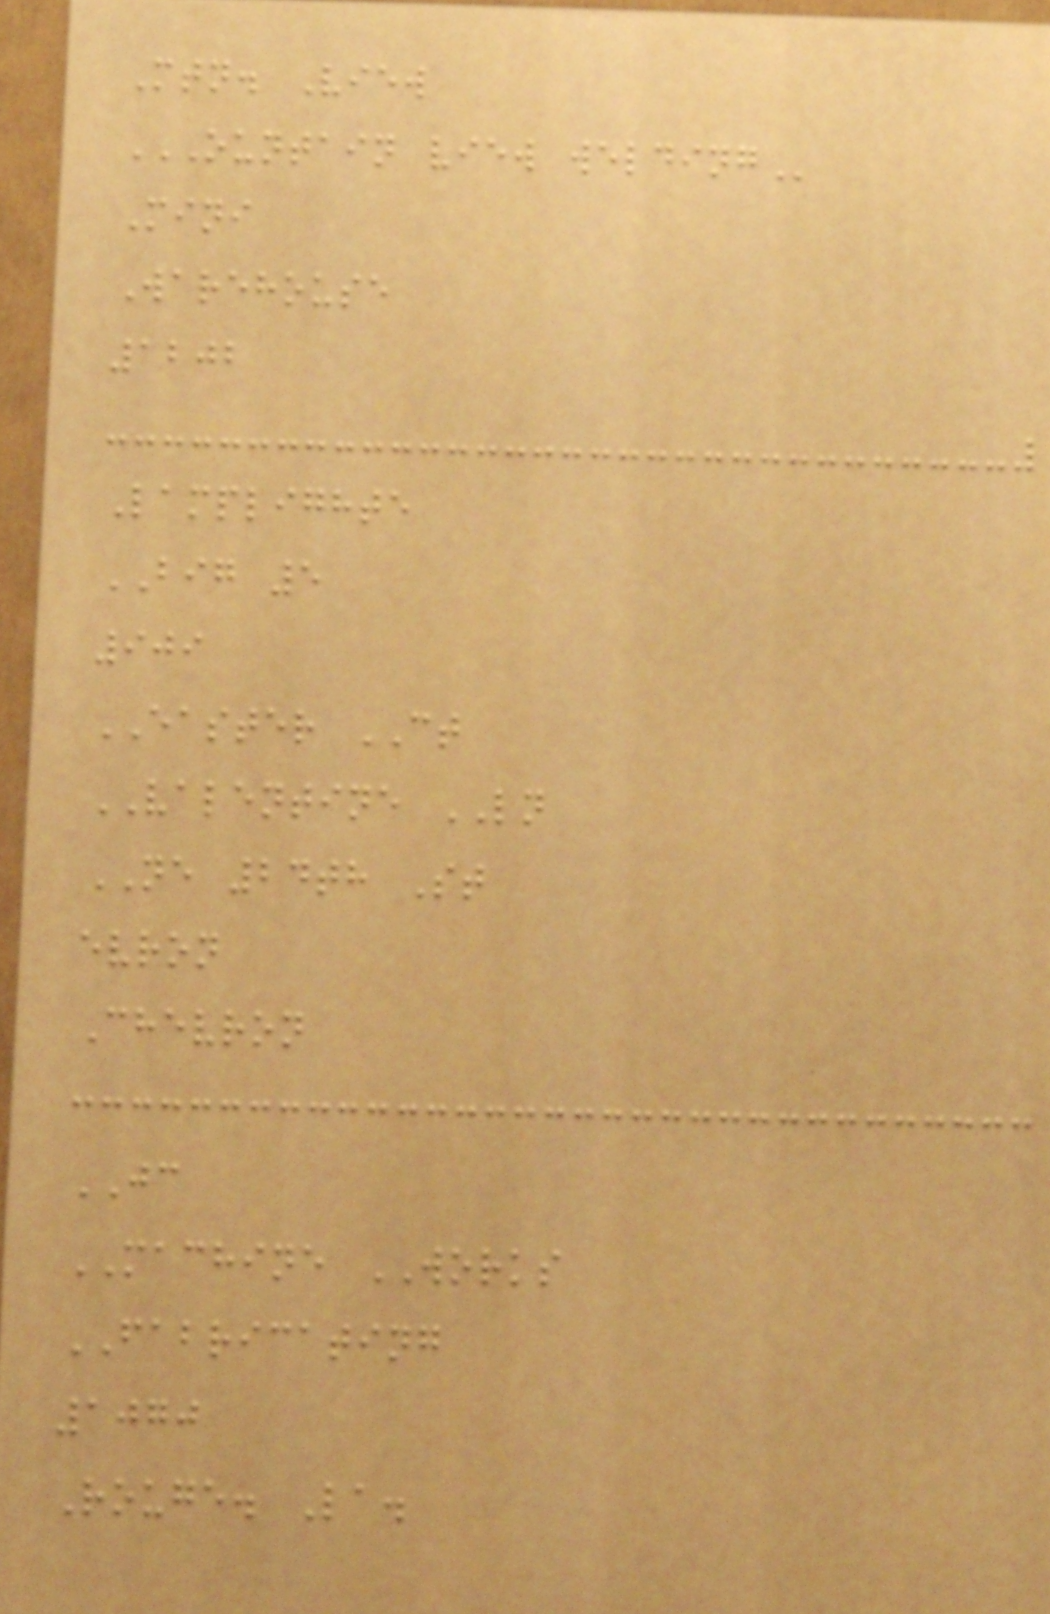Mtn. View
OUNTAIN VIEW WELDING
Mini
Warehouse
1202
Lamplighte
BIG 5
909
EASTER CT
VALENTINE LN
NE 24th St
evron
Chevron
JC
MACHINE WORKS
FABRICATING
1070
Rouge. La.
